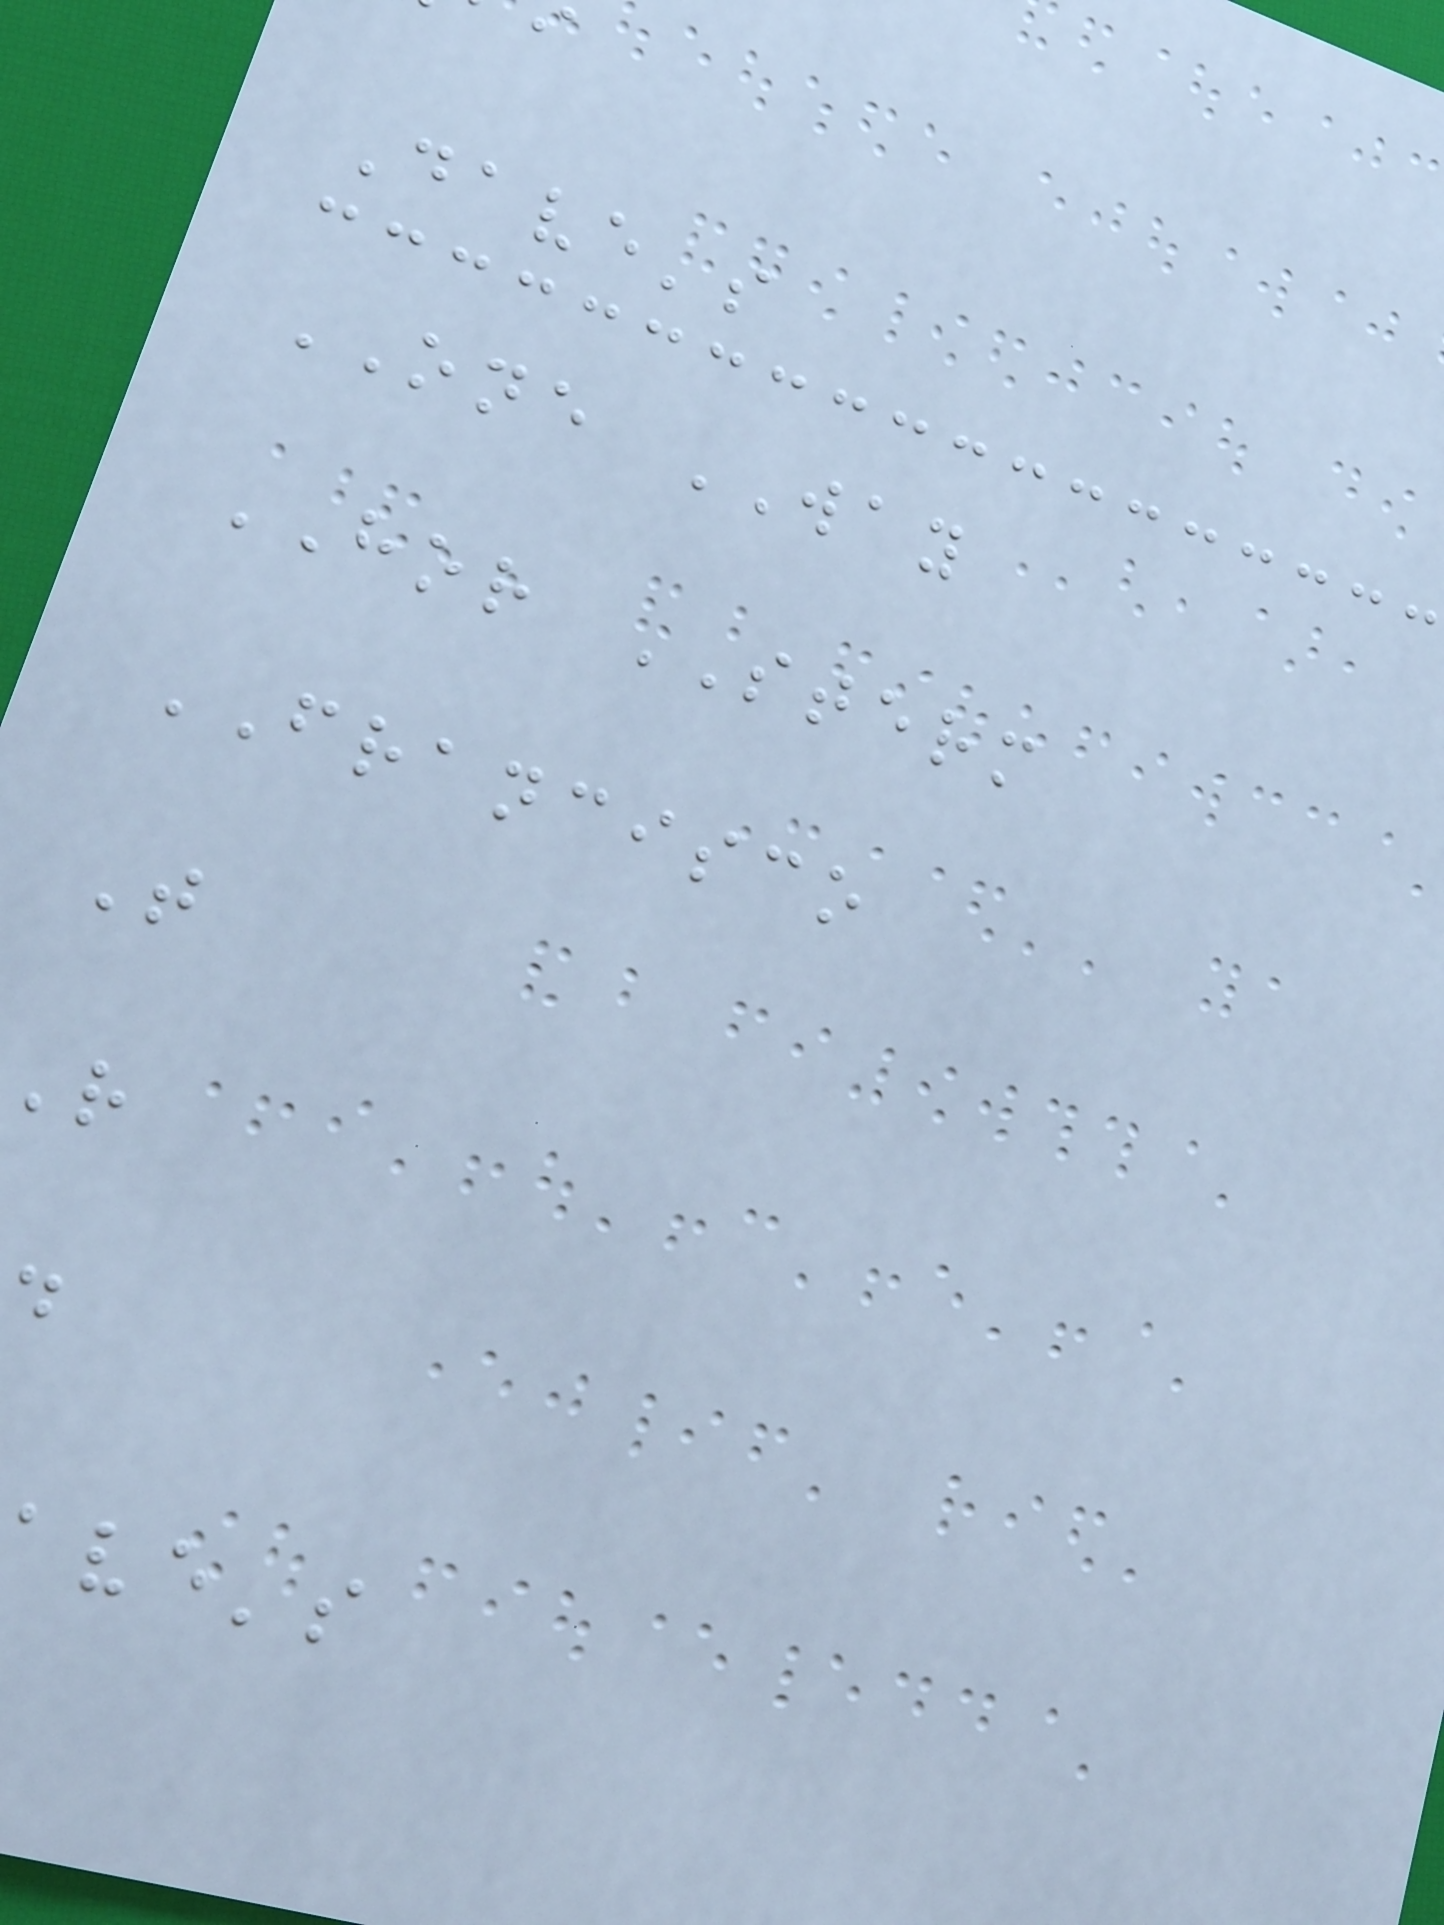Dave's
ONE WAY
HOR STERM
FRANCISCO
T
ve's
